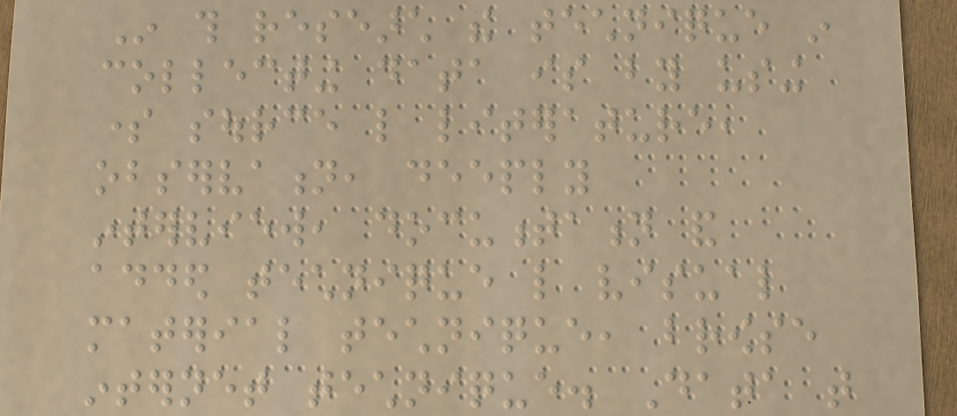In this research the technique in
collecting data is by using
some source like literature,
observation, deeply
interview, documentation and
added technique like visual
material technique, browse
internet technique. Data that
